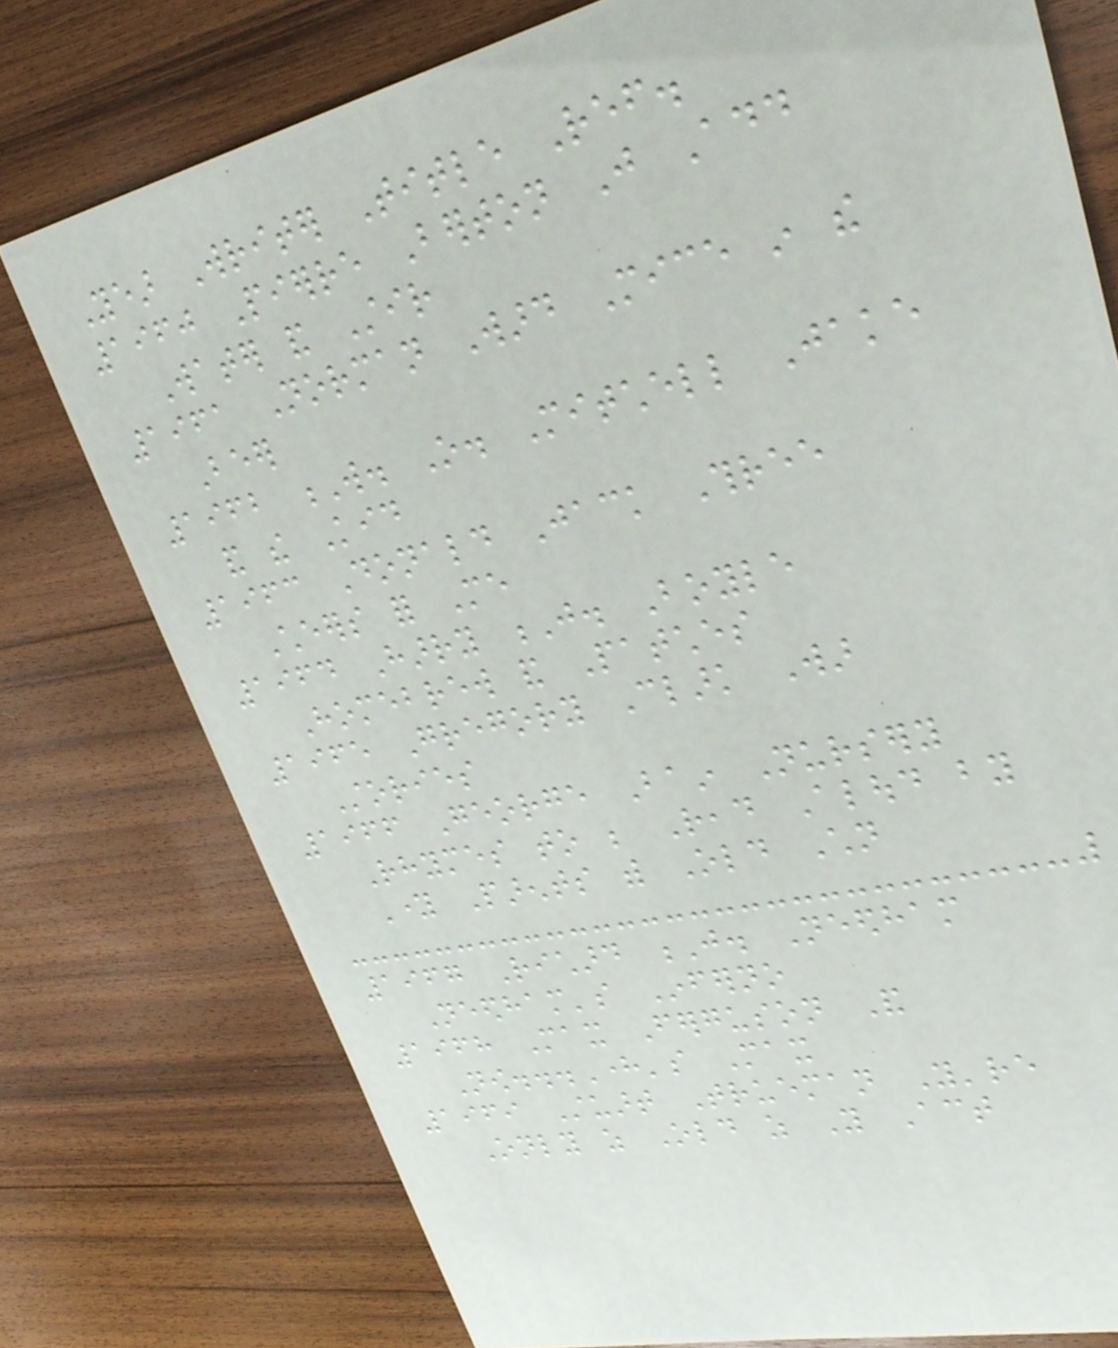Year Writer Title Ref.
1960 Pierre Berton Just Add
Water and Stir
1961 Norman Ward Mice in the
Beer
1962 W. O. Mitchell Jake
and the Kid
1963 Donald Jack Three
Cheers for Me
1964 Harry J. Boyle
Homebrew and Patches
1965 Gregory Clark War
Stories
1966 George Bain Nursery
Rhymes to be Read Aloud by
Young Parents with Old Children
1967 Richard J. Needham
Needham's Inferno
1968 Max Ferguson And
Now...Here's Max
1969 Stuart Trueman You're
Only as Old as You Act
